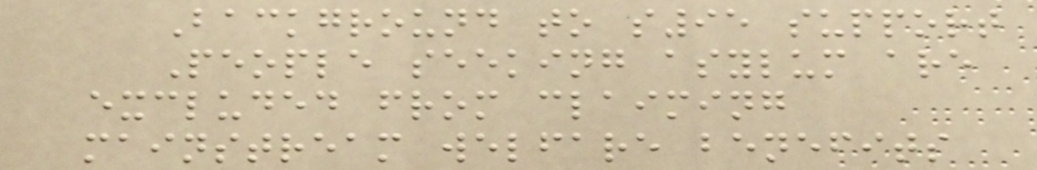Background to s95 support
People seeking asylum are
excluded from claiming
mainstream welfare benefits
